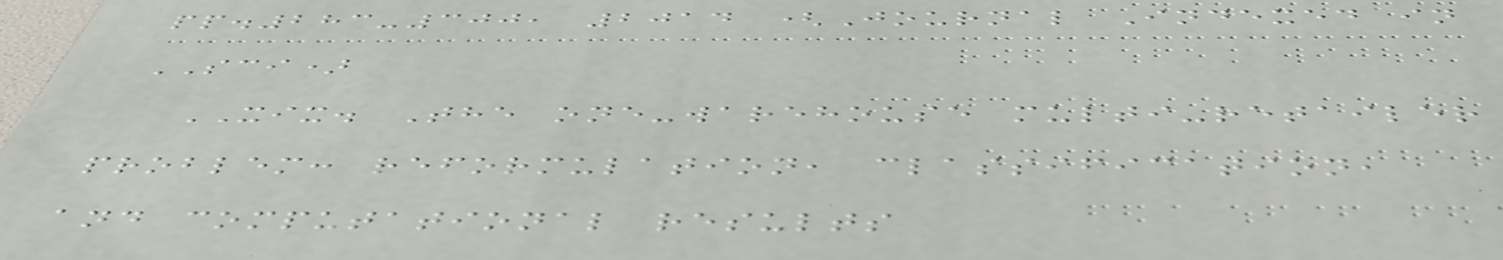pp.283-300, 2014 (Journal Indexed in
SCI)
XIX. The one-warehouse multi-retailer
problem: reformulation, classification,
and computational results
